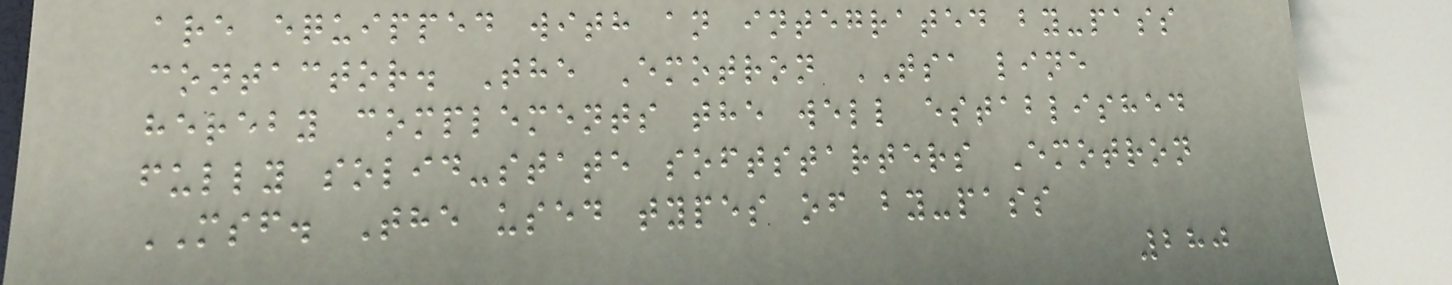are equipped with an integrated by-pass
contactor. The Emotron TSA line
hereby complements the well established
fully solid-state softstarters Emotron
MSF. The used types of by-pass
280
